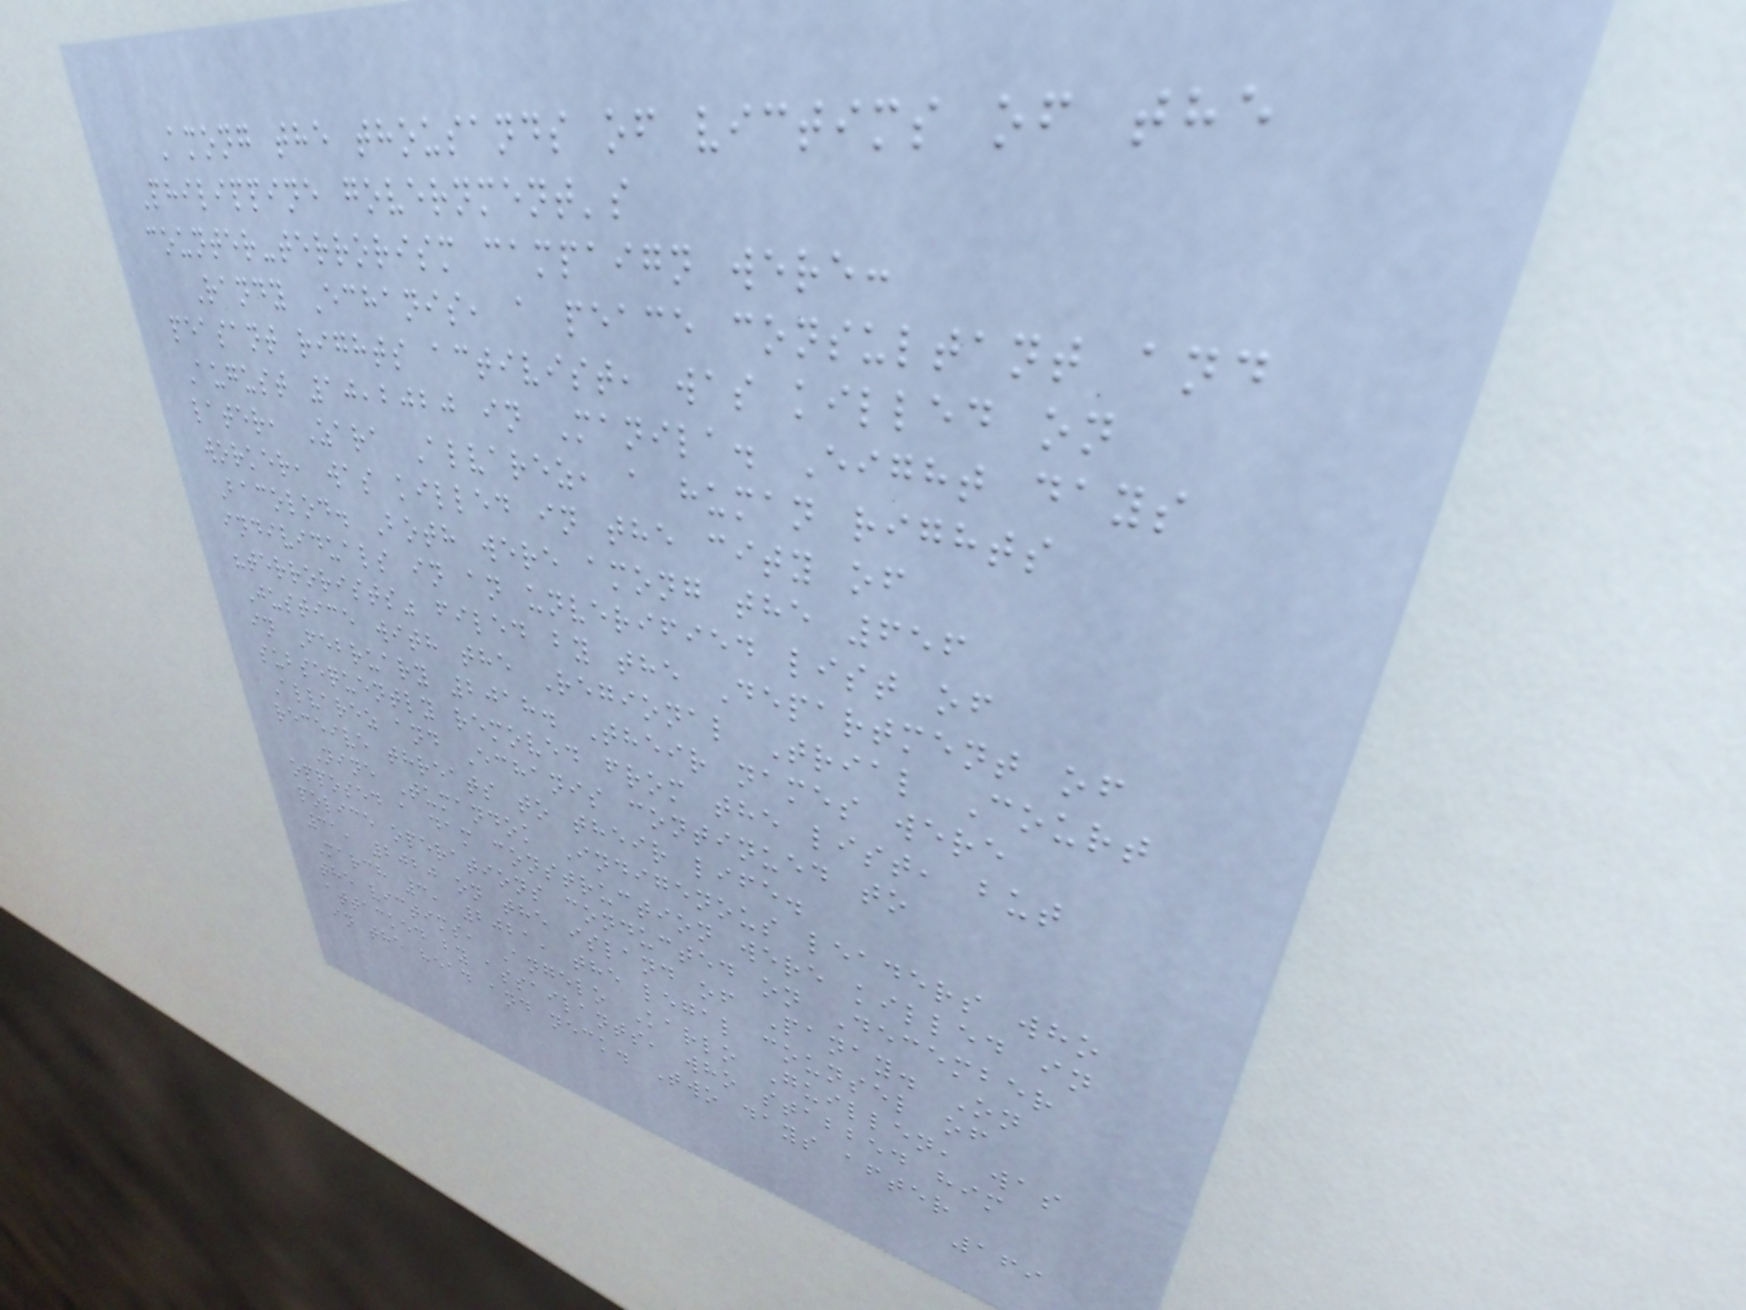Among the thousands of victims of the
Philippine government's
counter-terrorism campaign were:
Randy Echanis, a peace consultant and
peasant rights activist, was killed on
August 10,2020 in Manila. Eight days
later, Zara Alvarez, a human rights
worker, was killed in the city of
Bacolod. Both were among the 656
individuals in an unverified list of
"terrorists" filed by the Department of
Justice with the Regional Trial Court
in February 2018. Their names were
subsequently removed from the list, but
Alvarez and Echanis continued to
receive threats to their life.
Nine Tumandok Indigenous leaders who
opposed a dam construction were killed in
police operations conducted on December
31, 2020 on the island of Panay. On
March 3, 2021, the legal counsel of
the victims, Angelo Karlo Guillen, was
attacked by assailants, who stabbed him
in the head and neck. Two days after
169
